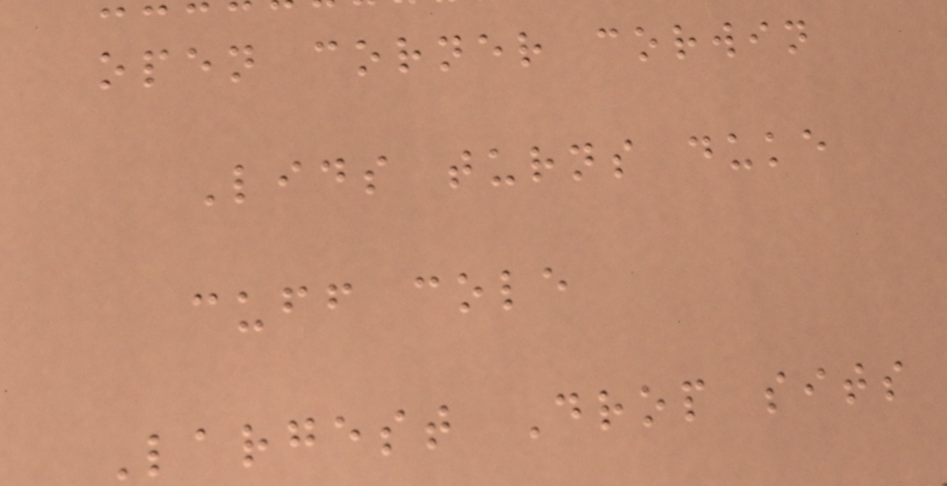open corner corwin
Lids turns duke
cuff cole
Largest Drop sits
